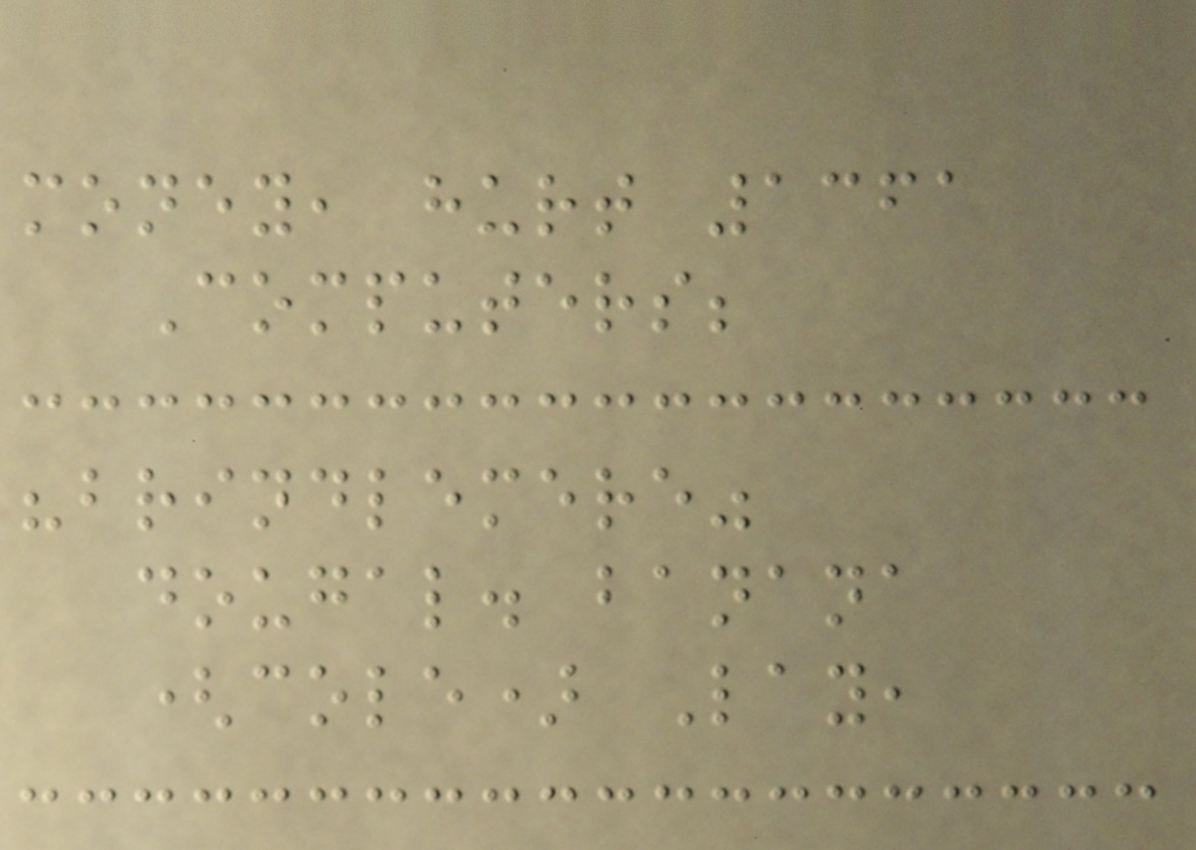money, hurt 1361
Computers;
"brindlemere"
dougal. banana
(cole) Lay,
